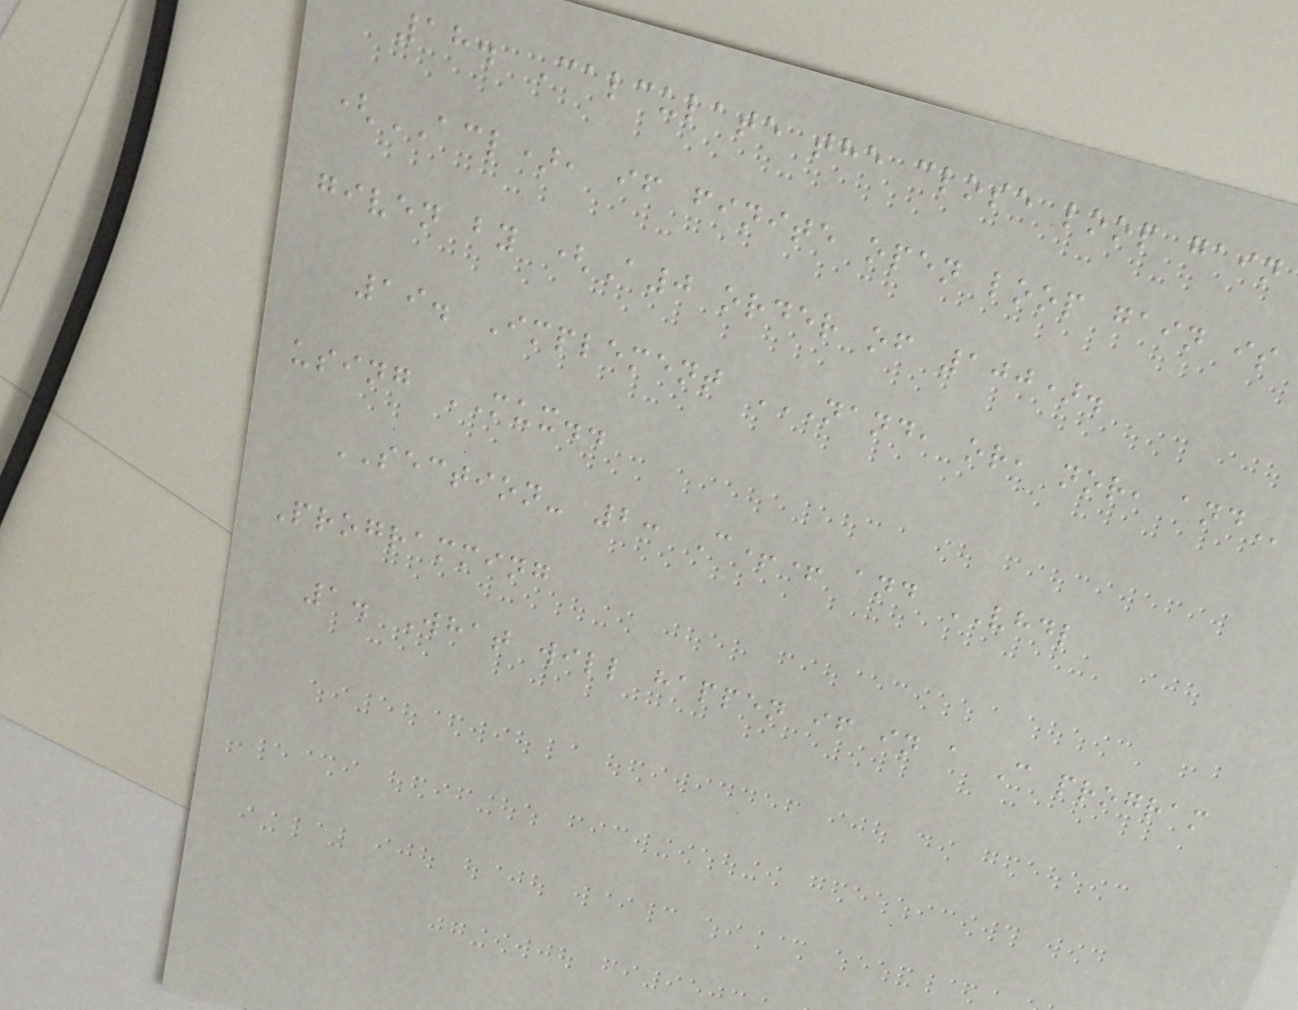18. Calculate the close loop gain
(ACL), if finite open loop gain is
given by (A0 order of 100).
19. Implement NAND, OR, NOR, AND
using MUX..
SECTION- 2: C++ and VHDL
Programming
1. What will happen if in a C program
